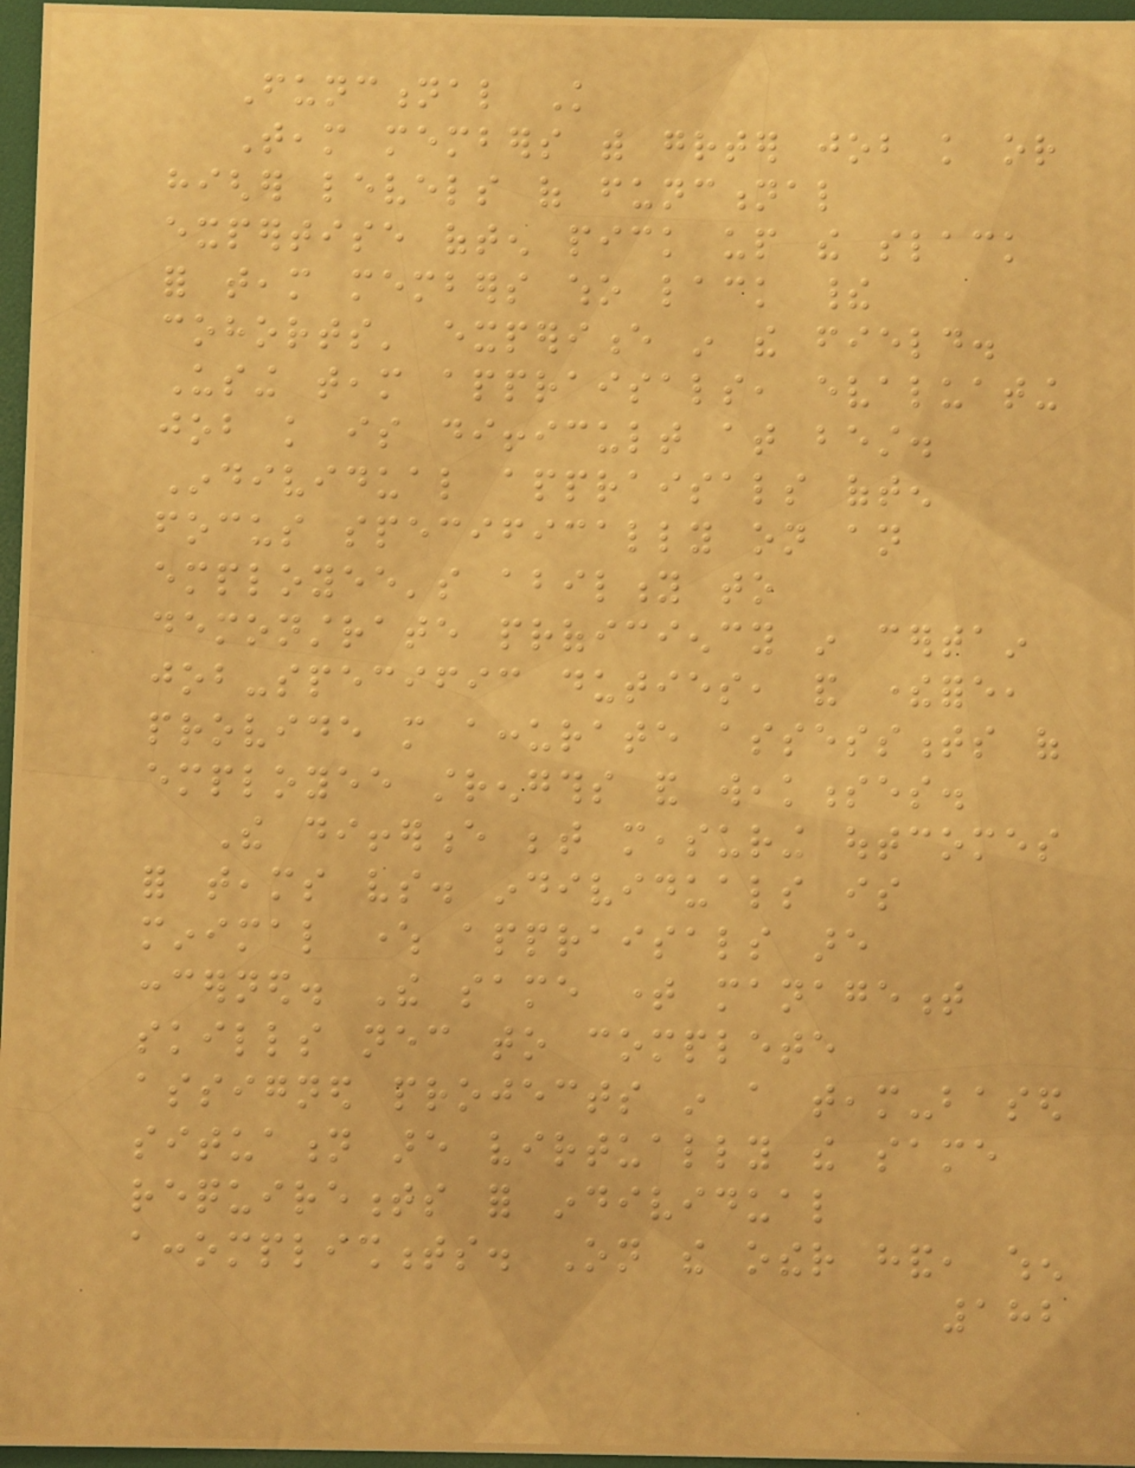Functional Knowledge
Team members with greater job knowledge or
higher levels of functional
expertise often pick up the slack
for team members who lack their
cohorts' experience in the field.
Using team appraisals, evaluating
job knowledge is difficult at best.
Individual appraisals often
focus specifically on an
employee's ability to
demonstrate proficiency in certain
job-specific duties, and therefore,
provide more accurate assessments of
employee strengths and weaknesses.
The difference between measuring outcomes
for teams vs. individuals is
minimal where appraisals are
concerned. The same time management
skills necessary to complete
assigned projects in a team-based
situation are virtually the same
requirements for individual
accomplishments. On the other hand, when
182
